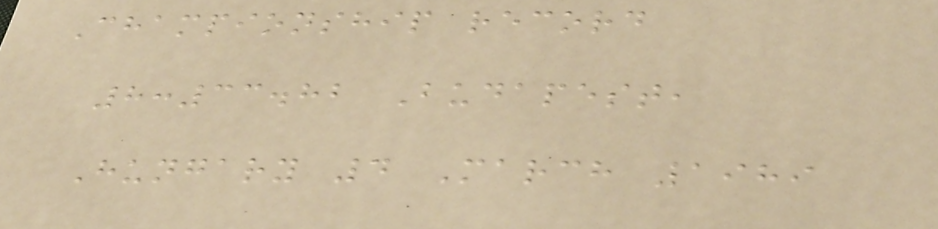Championship record
8:33.82 Budapest,
Hungary 4 March 1989
